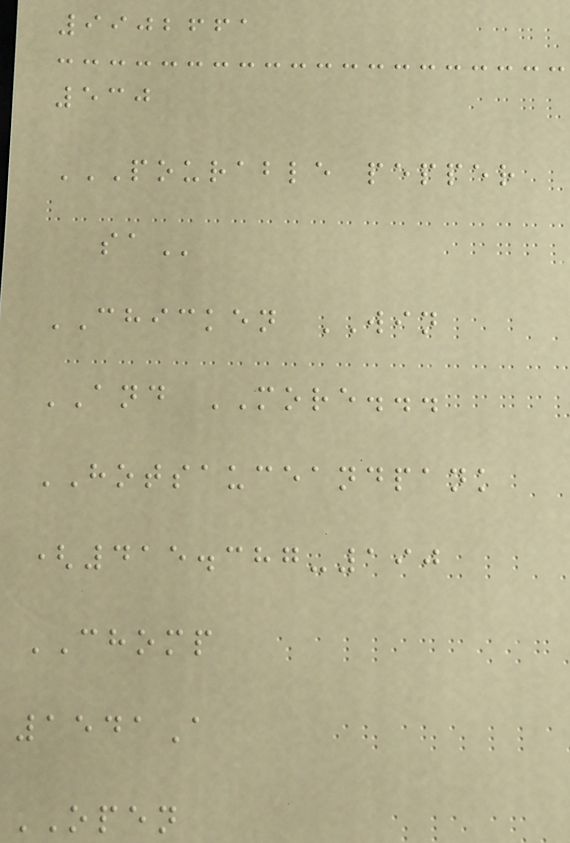9902661
530
POURABLE PEPPER
SA
CHICKEN WIN
AND MORE...
HOTSAUCEANDPANK
(415.387-190
CHOMP
1541A
OPEN
